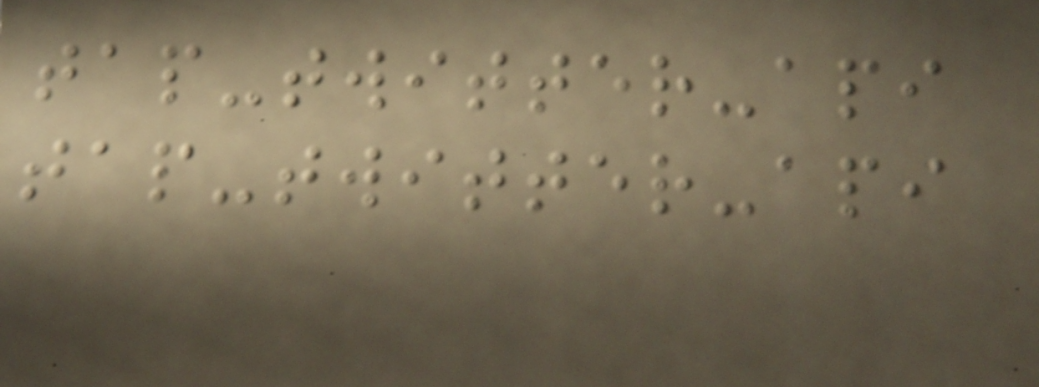tap-twitter-api
tap-twitter-api
